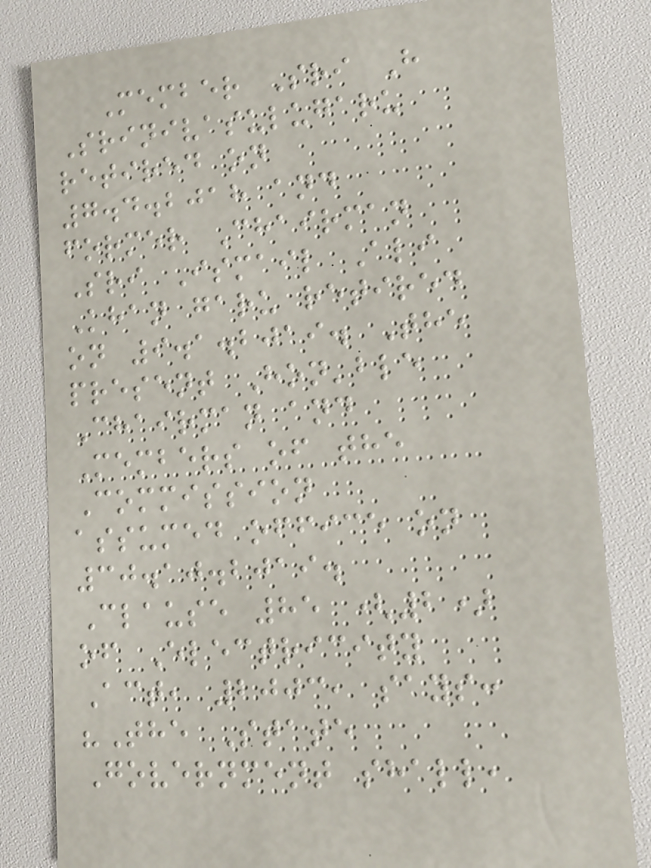Member Sri H
Srinivasulugaru
retired on
7.4.2018 and
former Chairman
Sri Ismail Ali
Khan garu retired
on 9.1.2019. The
present Hon'ble
Chairman and
Members of the
Commission
assumed office on
30.10.2019.
Clause 85 (2)
of Electricity
Act, 2003, says:
"The State
Government shall,
